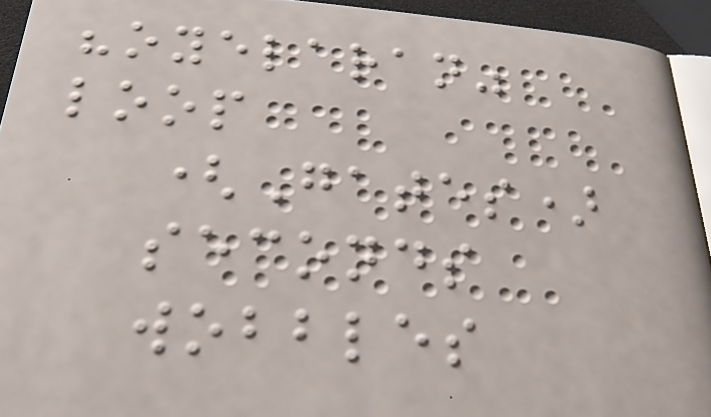"oyelaran"
loop
(Gates)
seconds
wobbles
